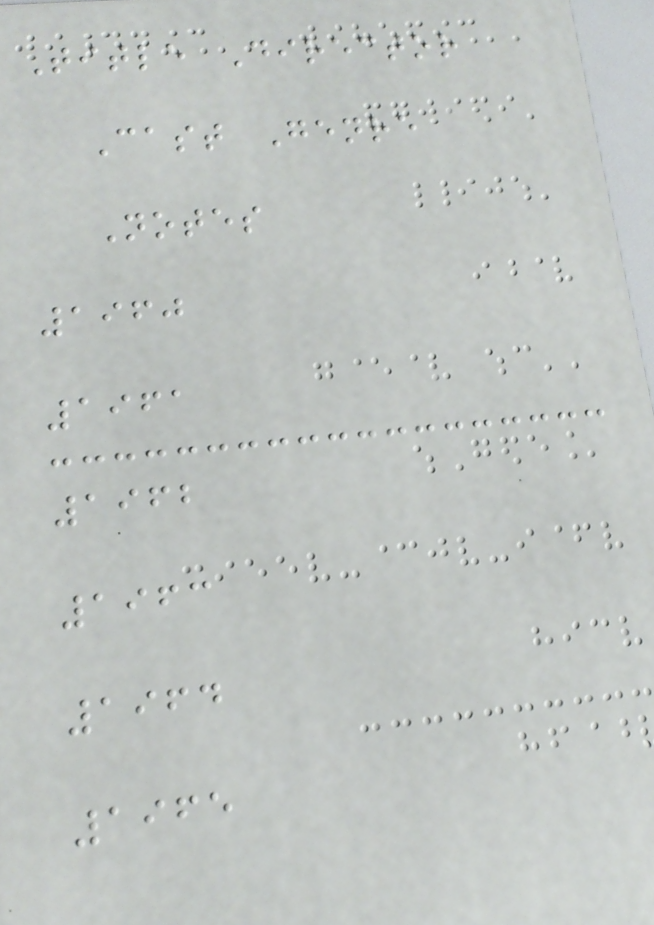Title Director
Cast Genre
Notes
1960
1961
1962
1963
1964
1965
